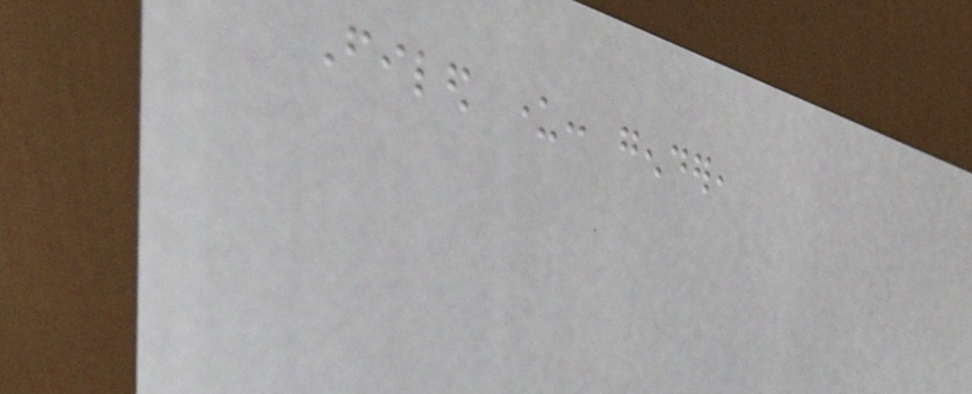Filed under: gender,
